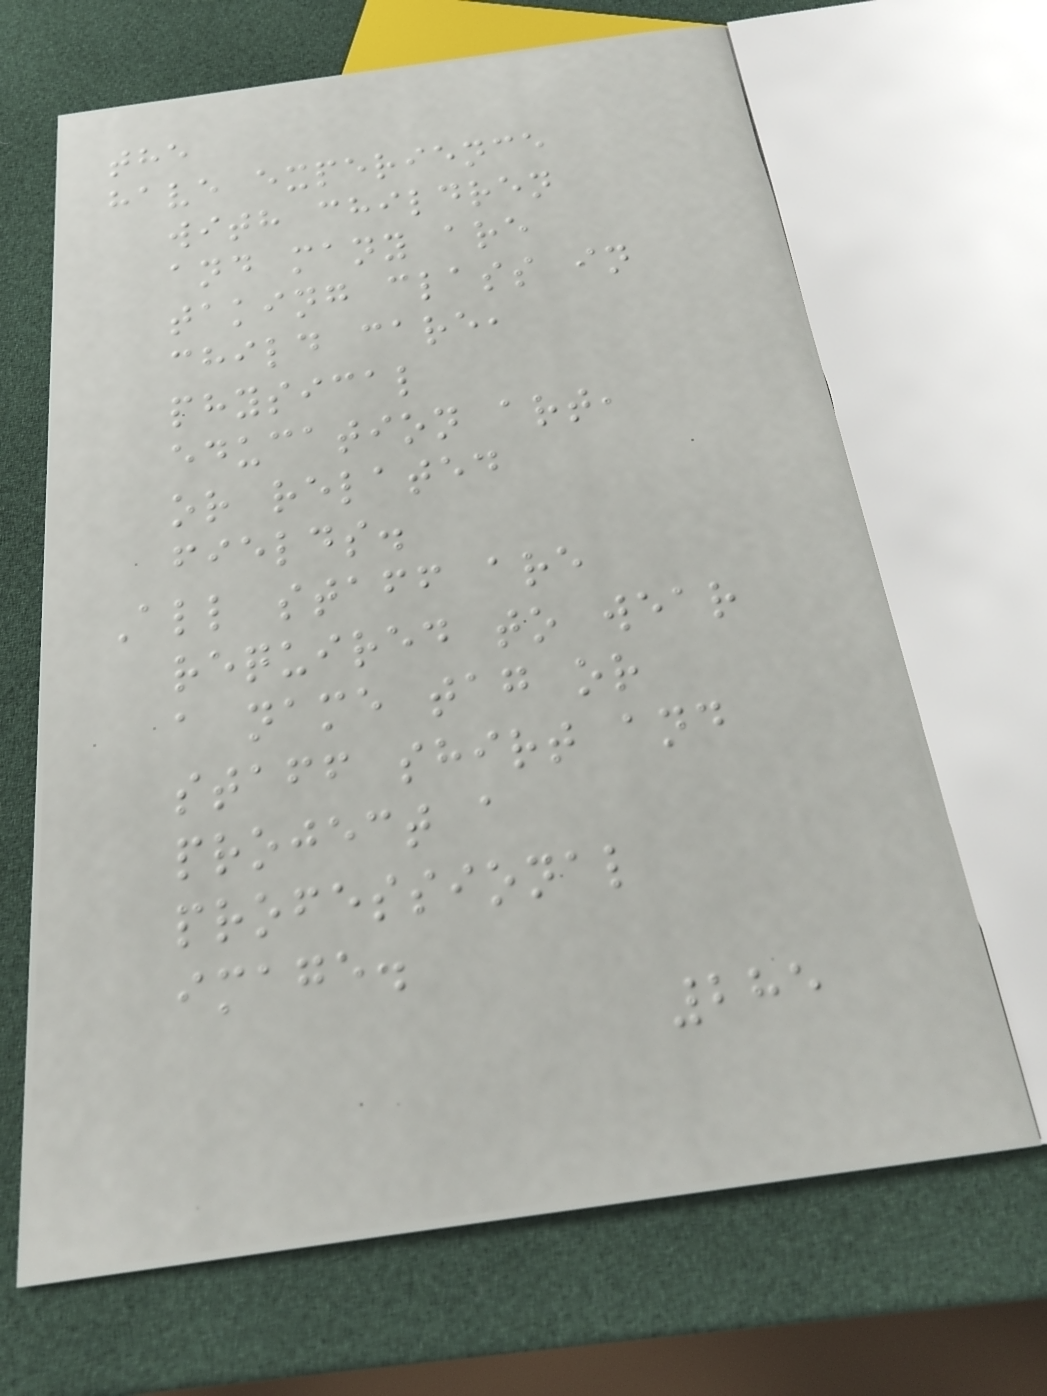the
have experience
with children
and many are
taking class in
child care,
physical
education art,
or related
fields.
All staff are
required to wear
a name tag or
staff shirt and
project a
professional
image.
285
